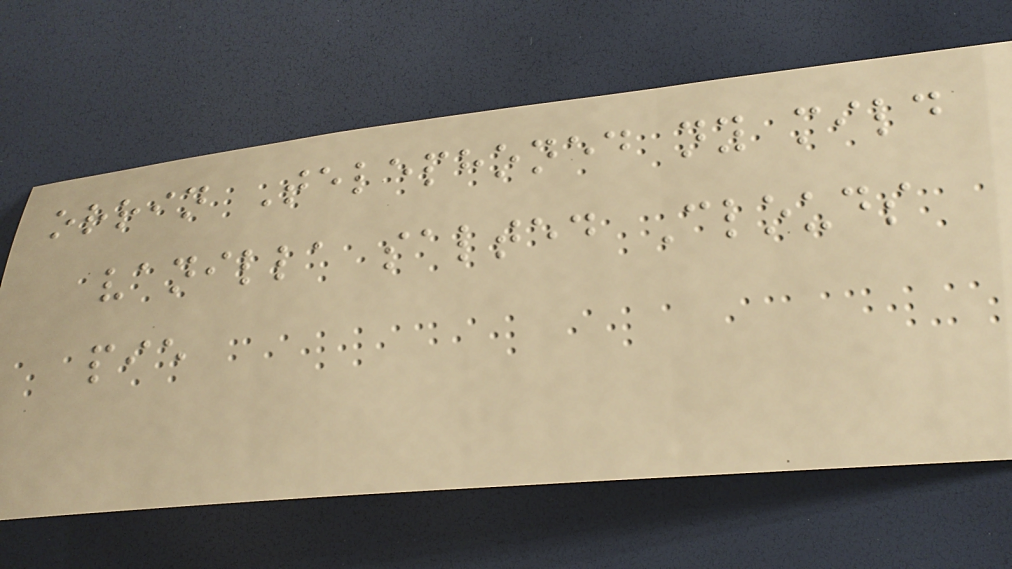orrin Telephoned ny mild
vanilla salted Clouds
pie
